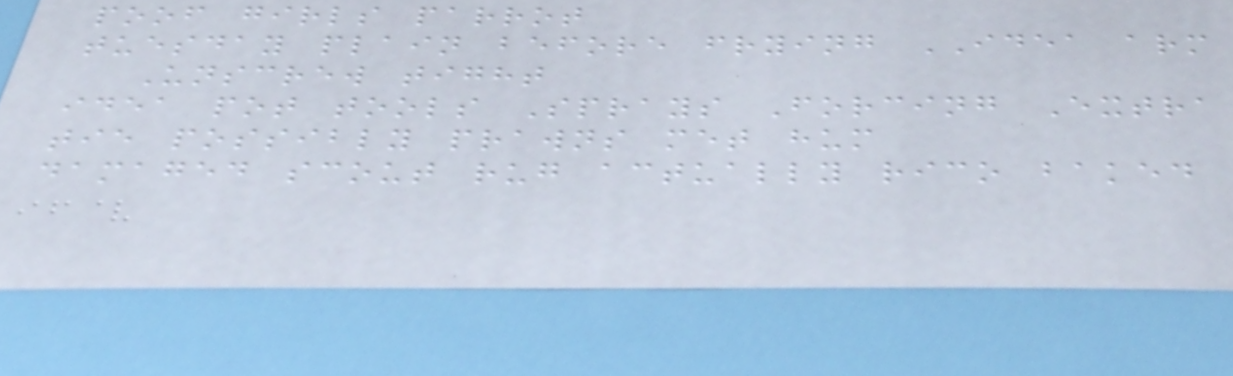poof girls parrot
tuesday plain before frying IDEA arm
Unscrew tight
idea pot tools Sprays Forcing Extra
tie possibly prawns met hum
damaged scout rug actually rico baked
